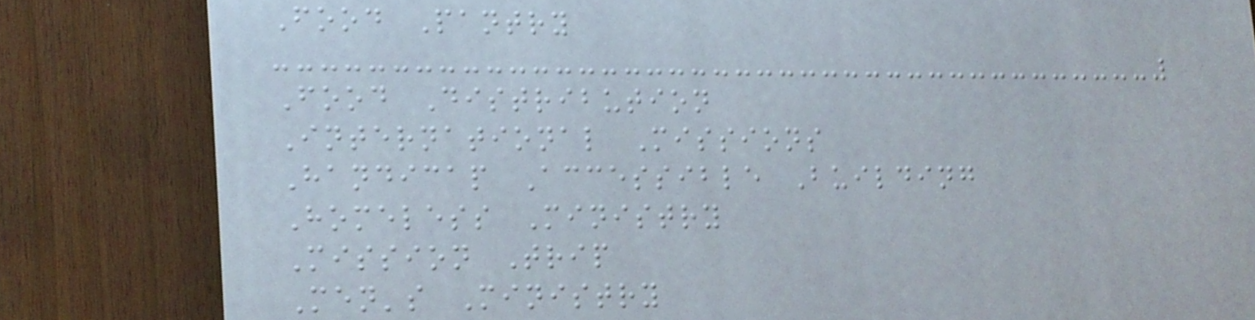Food Pantry
Food Distribution
International Missions
Handicap Accessible Building
Homeless Ministry
Mission Trip
Men's Ministry
